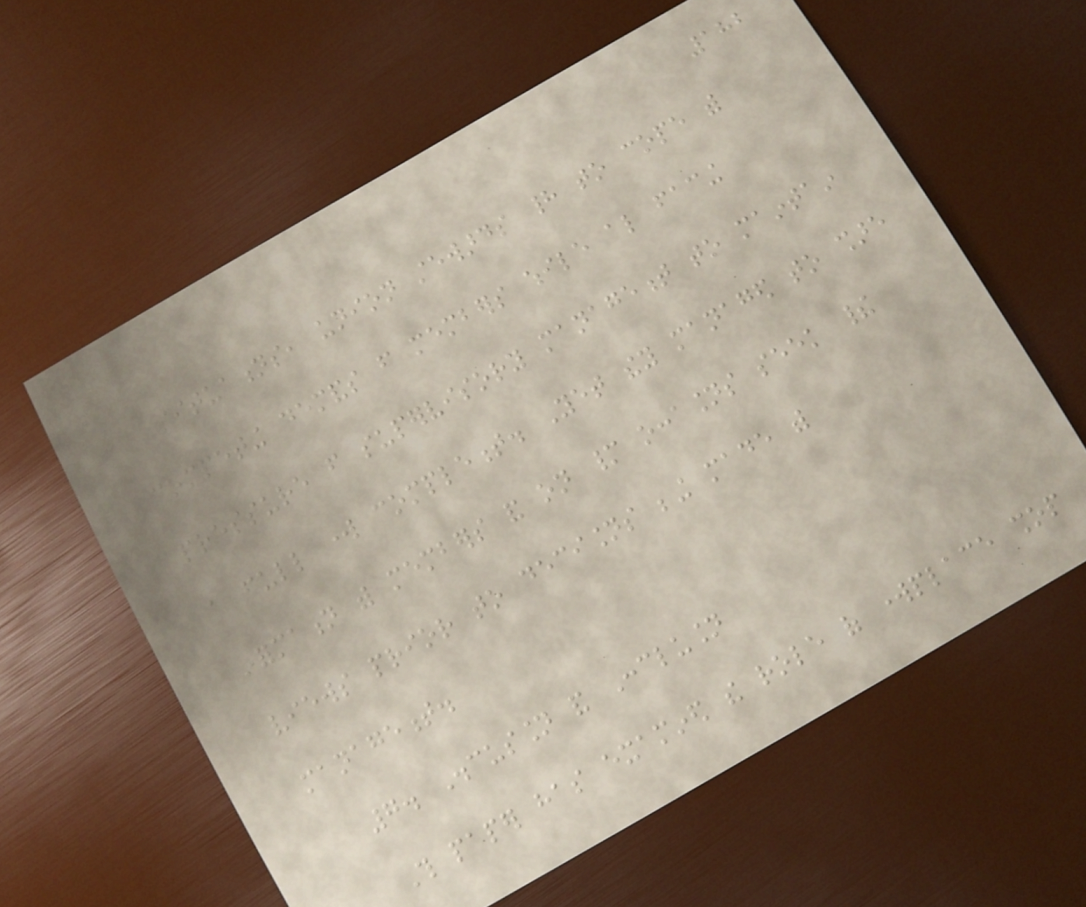182
situations, union stewards had to cope with
competing demands from members while also facing
pressure from supervisory management to maintain
a full work complement. Yet they managed to share
information with members and on many occasions seek their
views prior to decisions being made with
management.
7. Discussion and Conclusion
This paper has examined the role of workplace shop
